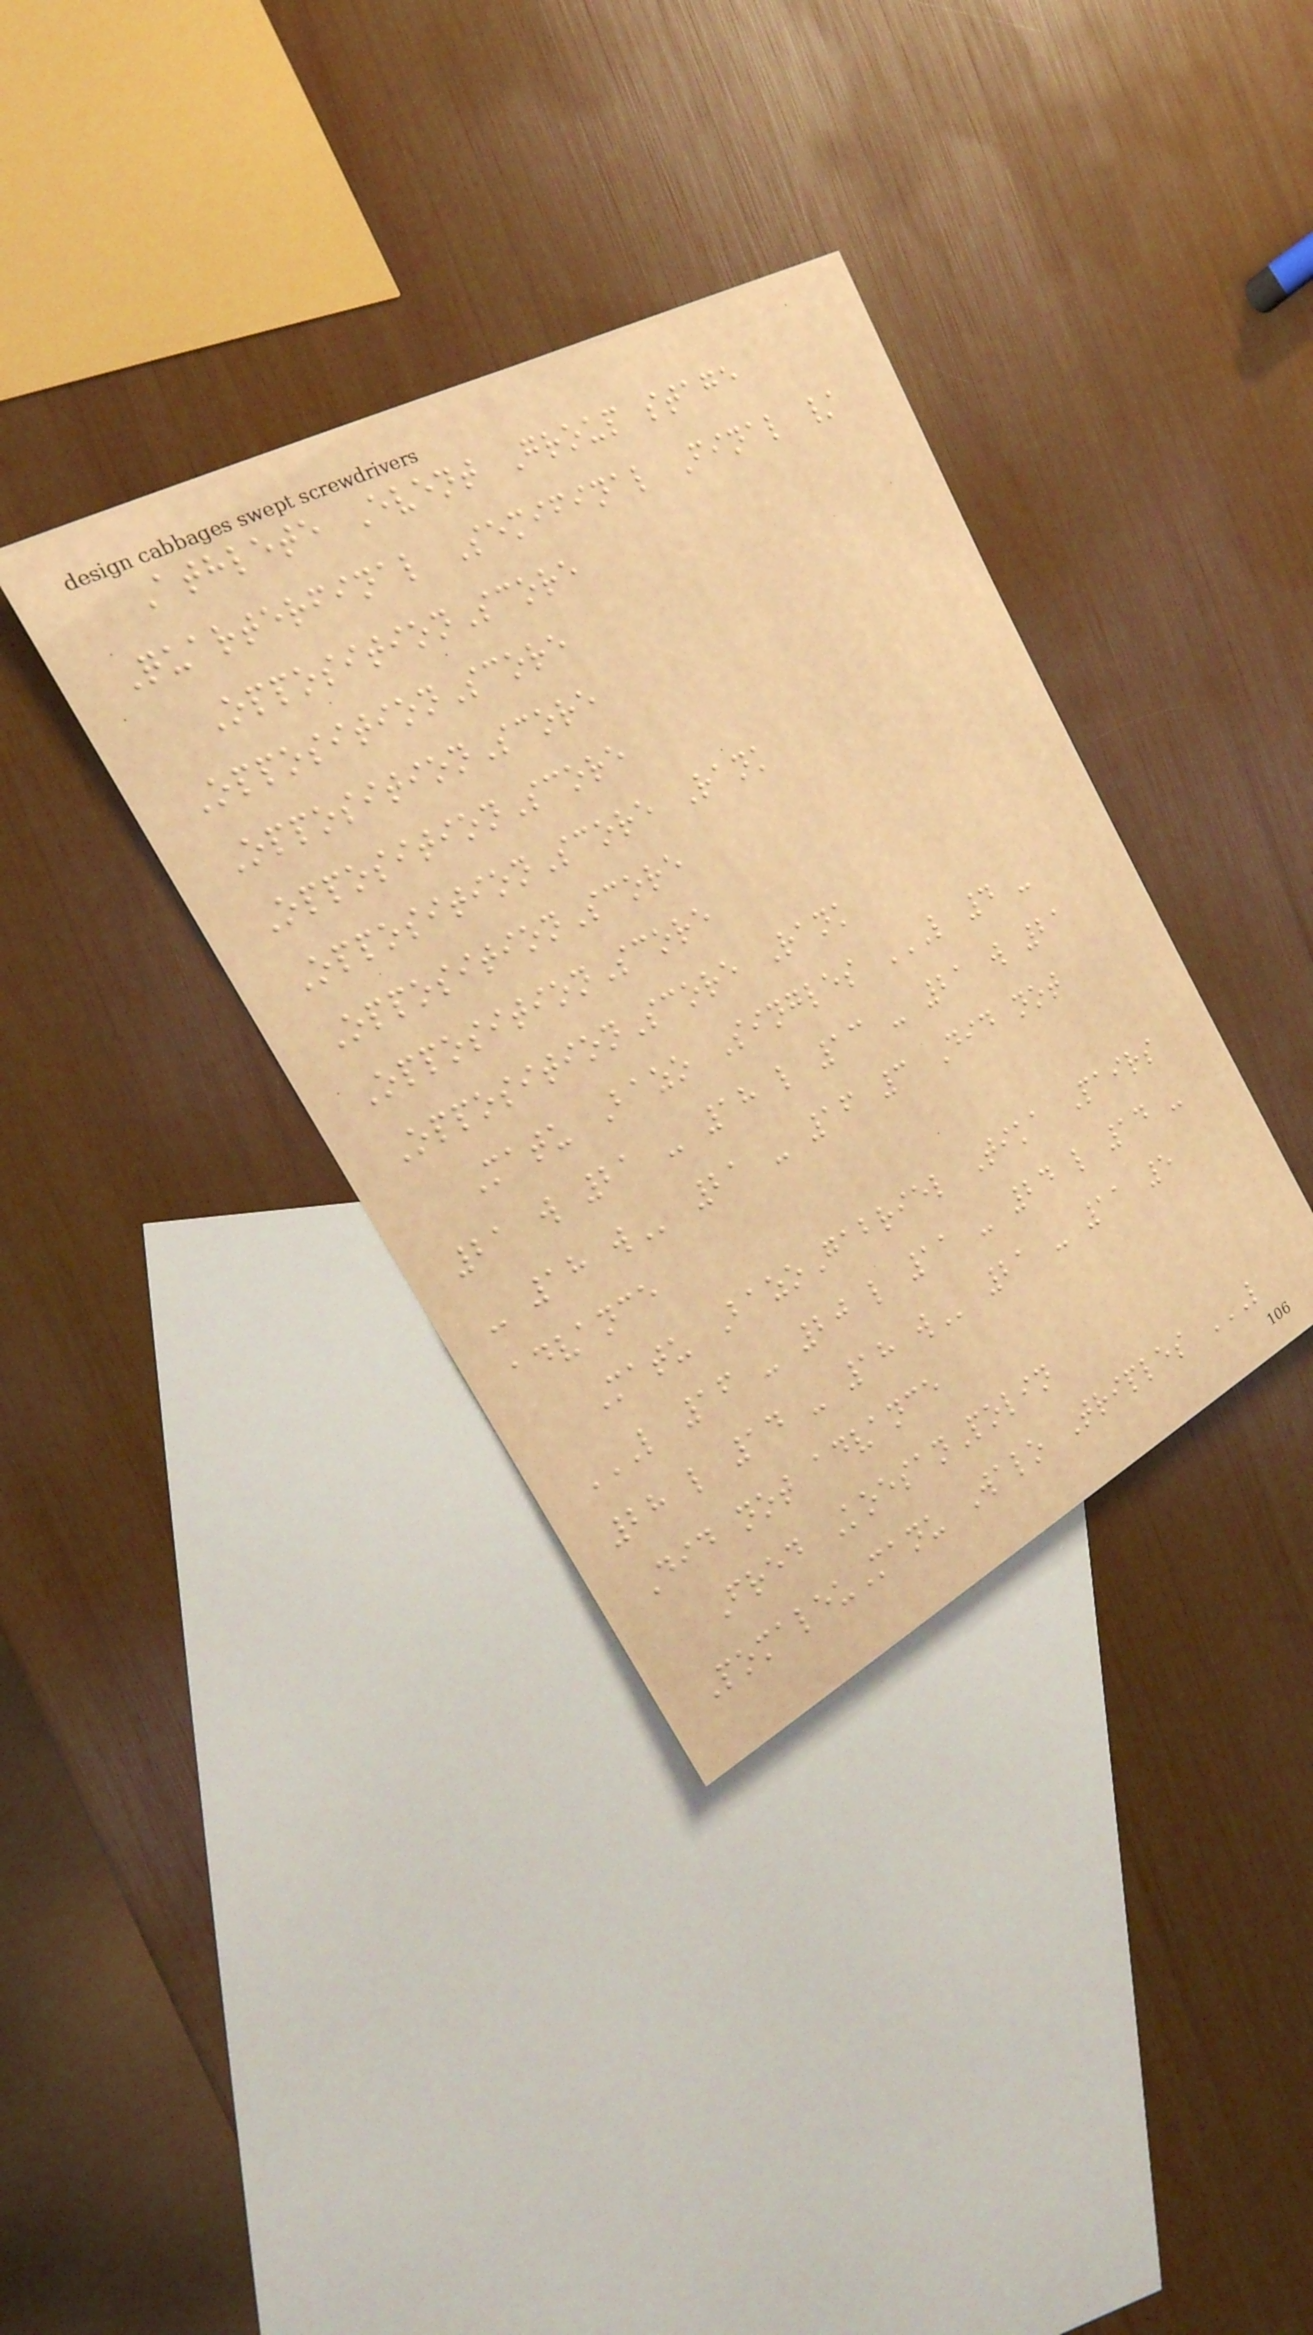Athlete Event Group stage
Quarterfinal Semifinal Final /
OppositionScore
OppositionScore
OppositionScore
OppositionScore
OppositionScore Rank
OppositionScore
OppositionScore
OppositionScore Rank
Matu Bazo Singles L 4 -
21 W 21 - 18 L 13 - 21 W 21
- 18 W 21 - 16 3 Did not
advance
Matu BazoGabriel Tika Pairs
L 16 - 20 L 11 - 24 L 14 -
28 L 14 - 18 W 21 - 11 5
Did not advance
Fred KoesanPolin
PomaleuManu Walo Triples L
